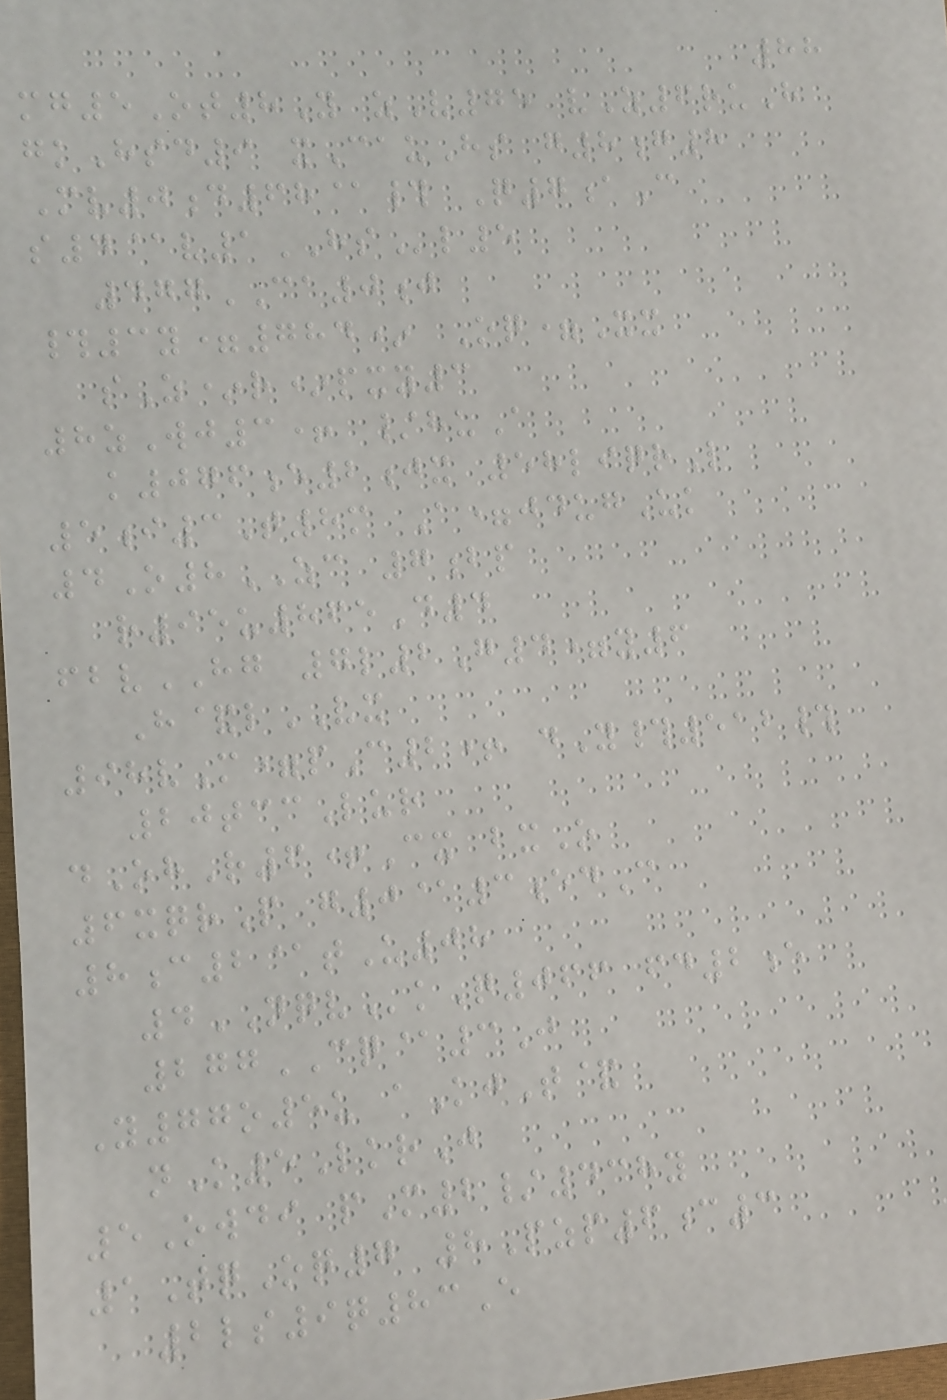88
mg5Ot8Y zV75 vZ6ruH
gkHsd9 xCauHs g8g8
Mv0d68@# Q7aC
s4@v1HSl5
477CA0j
#3y=784* Oq=Xx
sZ*r*pxy3
8zWj3+ /huA
k076e2jx 58liqrL
5i3T8m A=jdugUk
4O8ZC 7bp
r95u865D4
fbvHG 7l2G4=y6
H&lVX
98vM=pC2+ dY#512#
20tccLur
dOhR6+Cx bxO
6xqrP g0@3edC
8c2@tU08
4NQVkQ066 fd2e
277CQ@3J
Y77o5u aKjT&
nK5LkrJ
5Owdi pM2/438y
1TqOq7 8Pzp6c3
2ls9q83E
